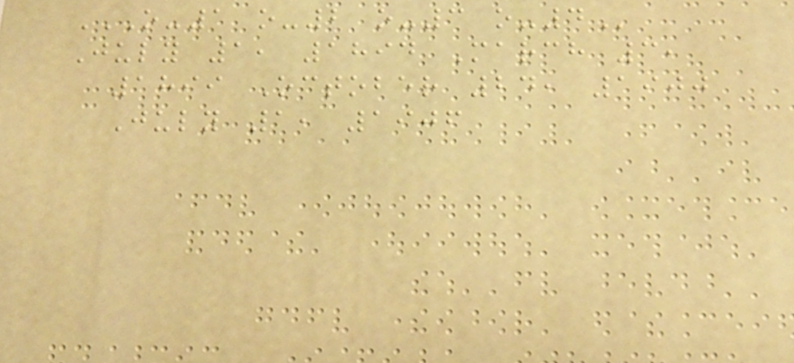O-1 O-2 O-3 O-4
July 1, 1894 March 3,
1899 October 24, 1900
July 1, 1906
